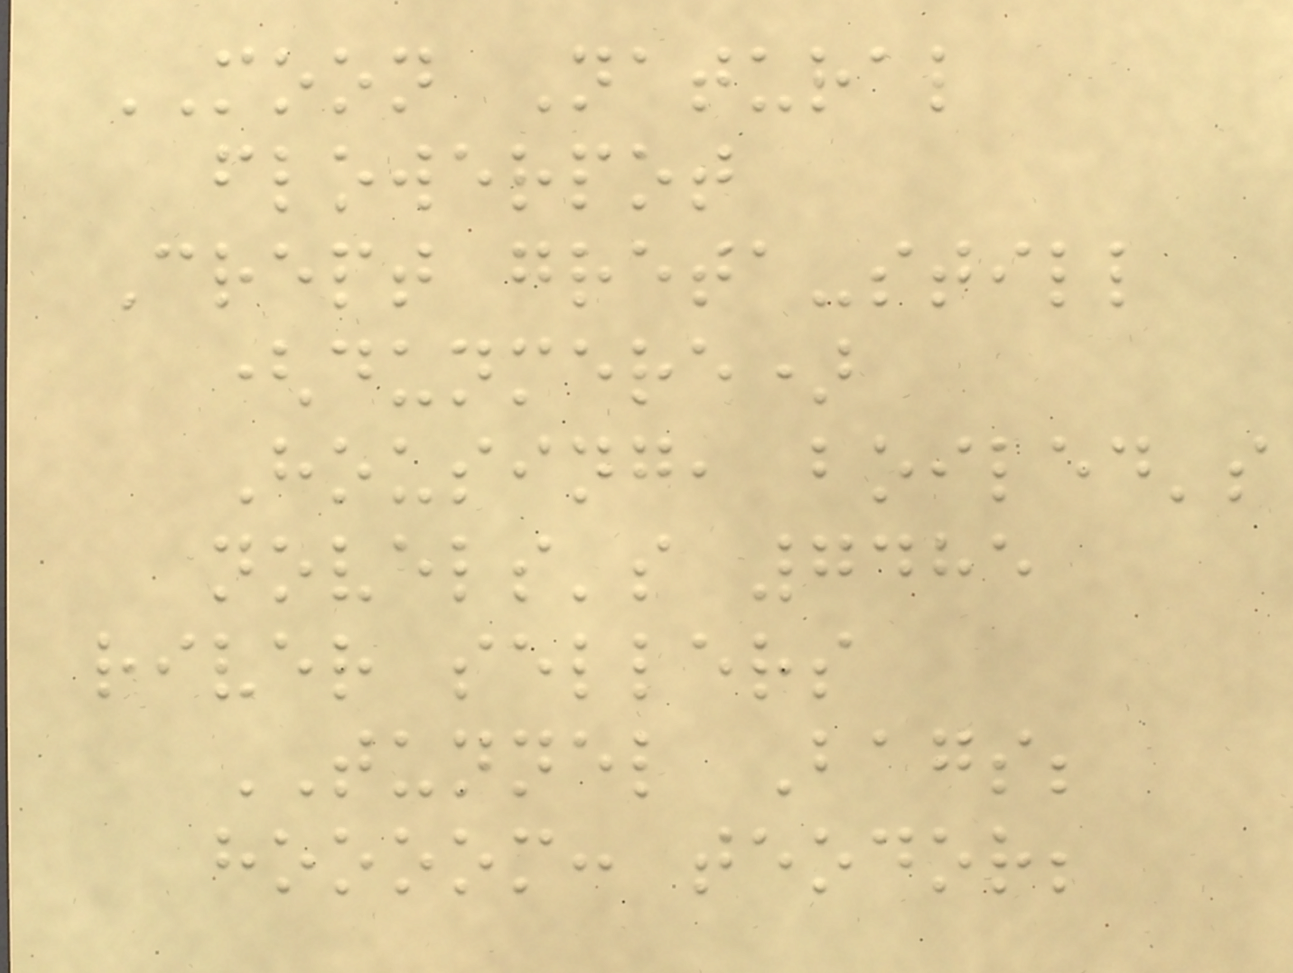MOON Natural
flowerpot
Crept greta-still
(dunmere)
Housing, boiled's
novels's 7485
river sellers
TUNNEL Bags;
hoooom: teodor;
